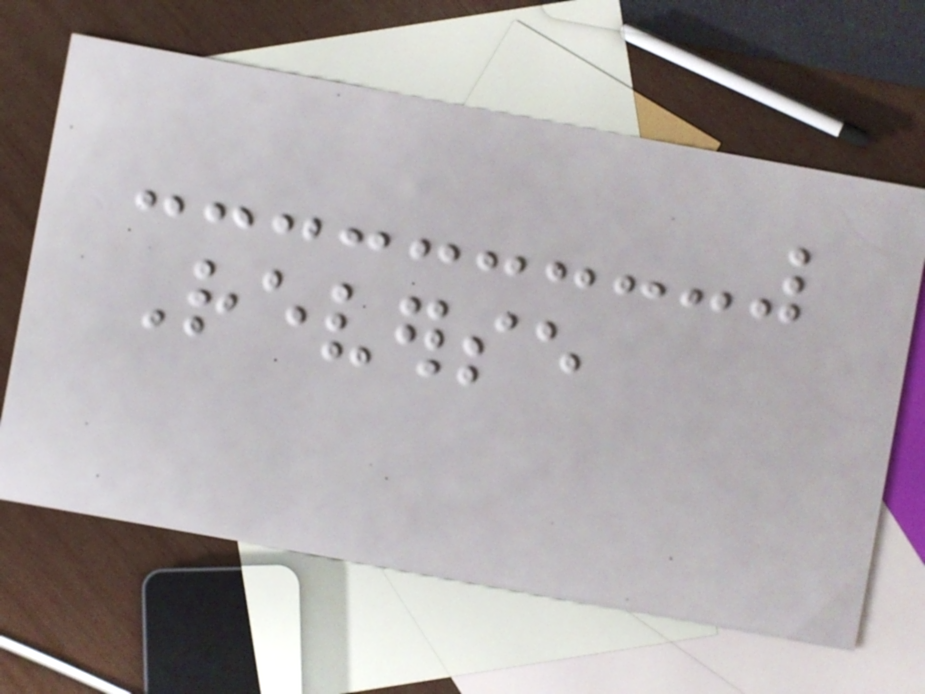Reverse
